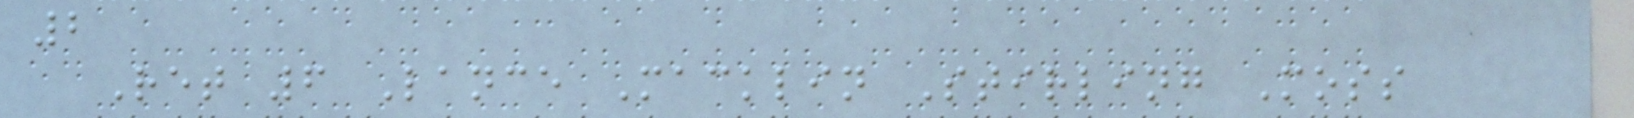2
Ret 6 Lance Macklin Stirling Moss
